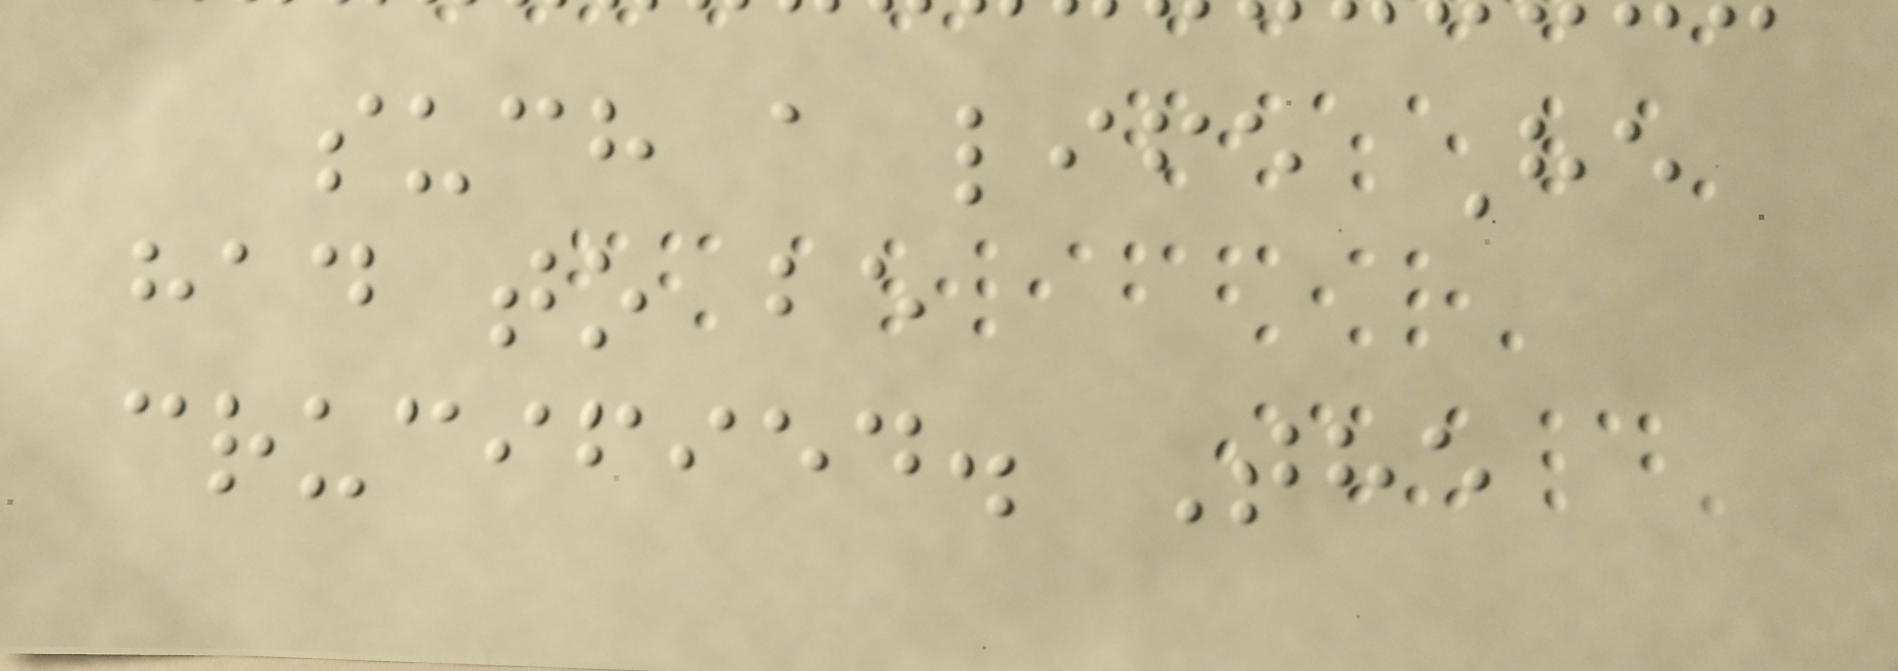such a life He
had to be
crucified. The
